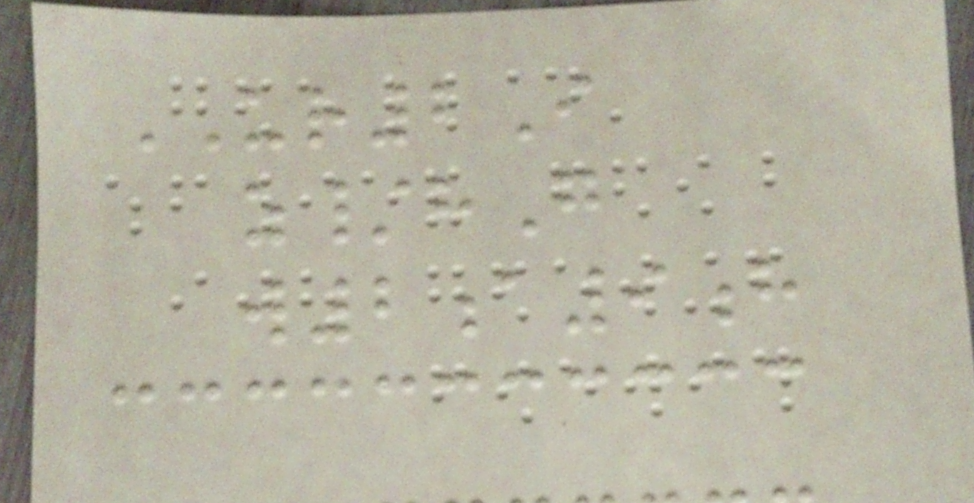UR2I
z/hG
w2a9h
